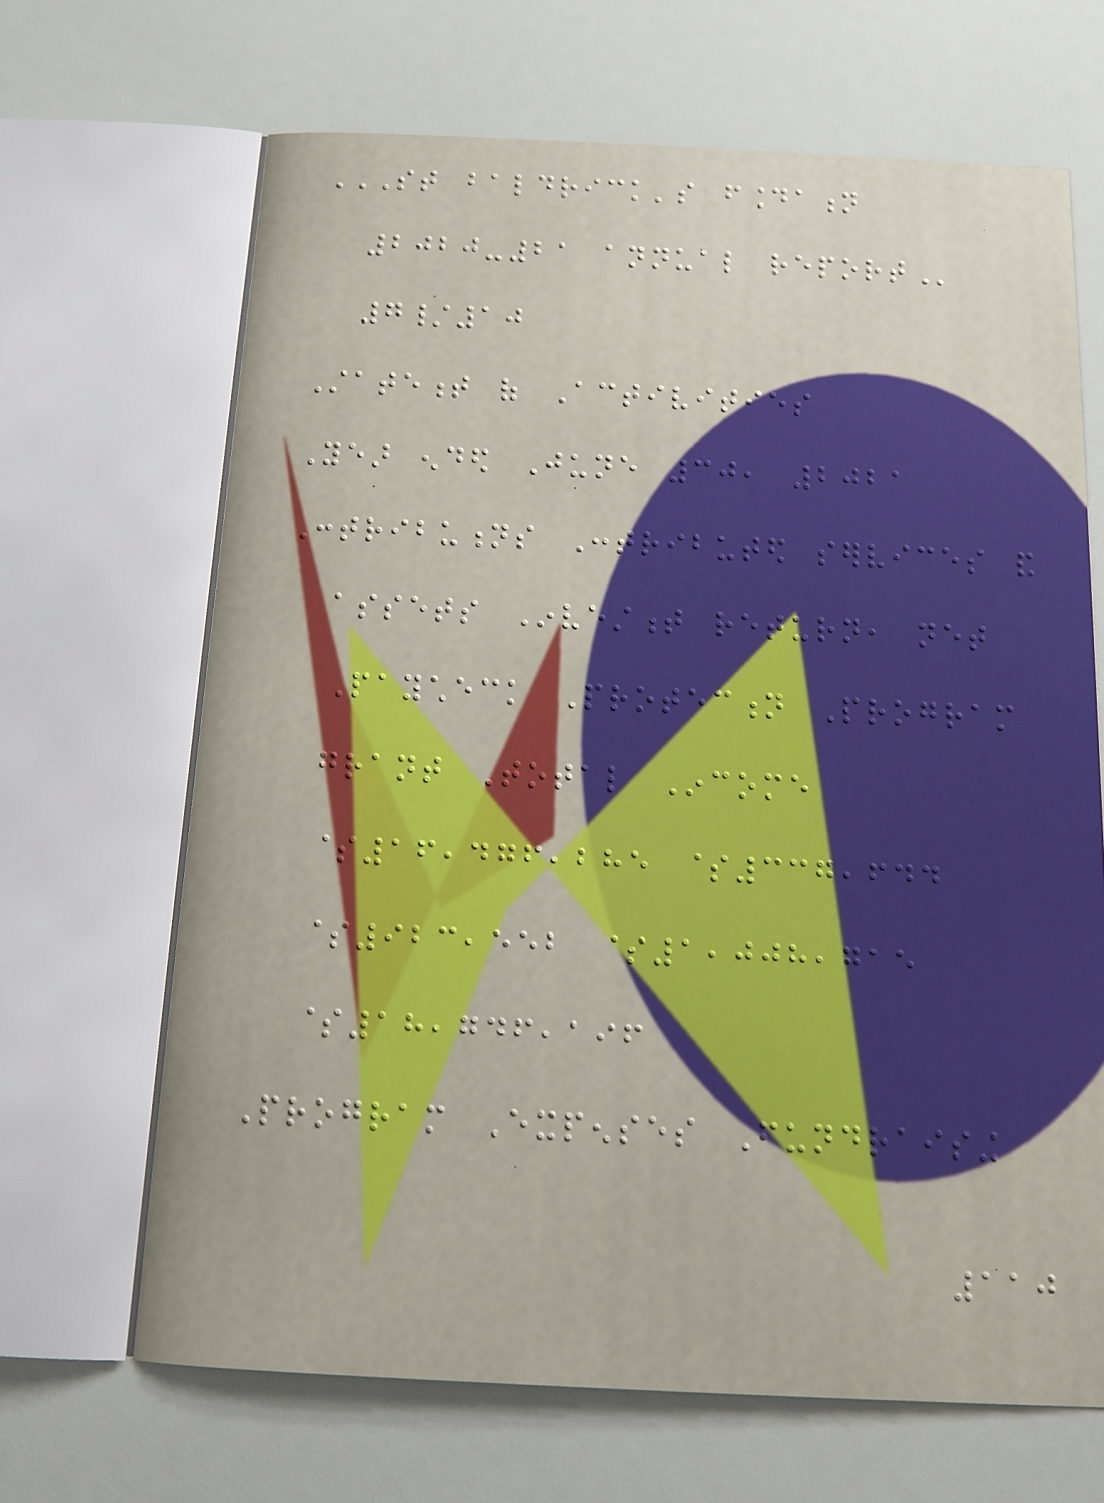ST BALDRICK'S FOUNDATION
2020-21 ANNUAL REPORT
7/10
Statement of Activities
Year ended June 30, 2021
Contributions Contributed services and
assets Investment return, net
Paycheck Protection Program
grant Total Income
$16,476,285 $337,644
$923,552 $1,008,715
$18,746,196
Program Expenses Fundraising
110
